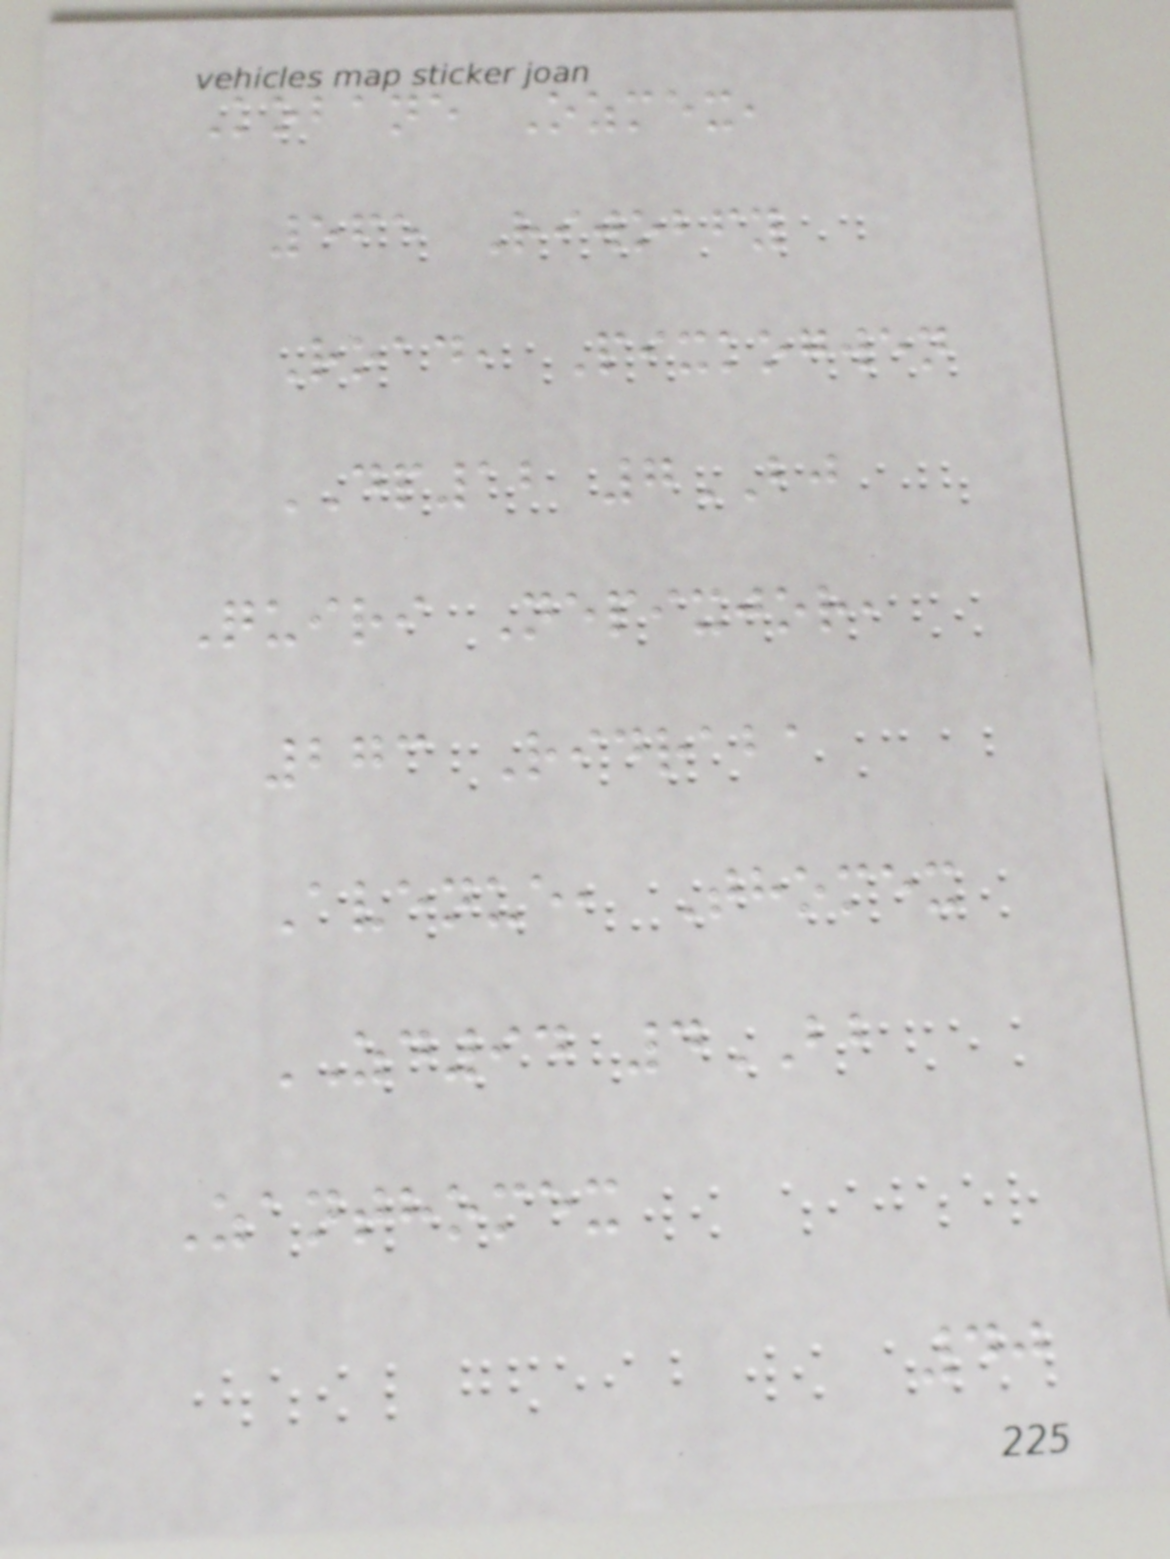Kobane Ozmex,
565 Riwobfy
Road, Pixkogwen
DP12 7BJ
Quiri Nepixjor,
273 Ridraba
Avenue, Thomex
ZD94 4BB
Zanthomex
40
